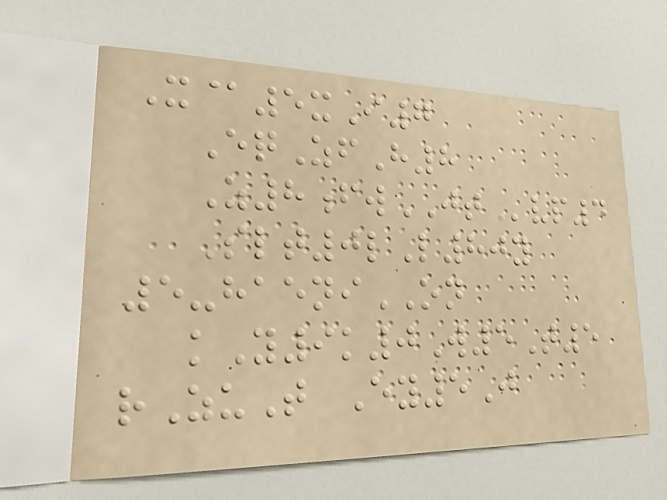X@5xI7
EqZfH8
Z8fwJTvp4
Slt0lL80y
5-haeniON
kY9k0W5T5
rZuT Ey5J
